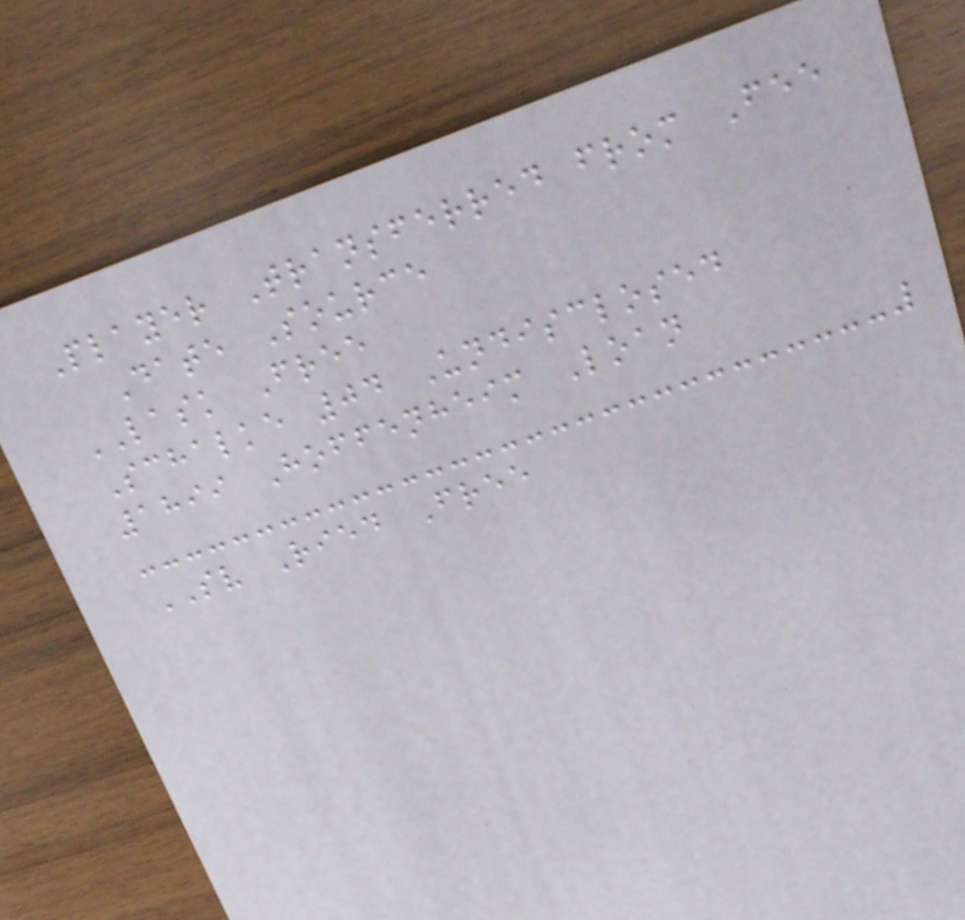Player Transferred from Fee
Date Source
LASK Free
Schalke 04 Undisclosed
1899 Hoffenheim Loan
SV Ried Free
